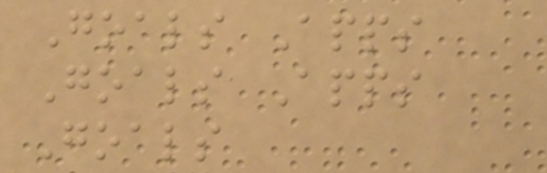Goals Apps
Goals Apps
Goals
